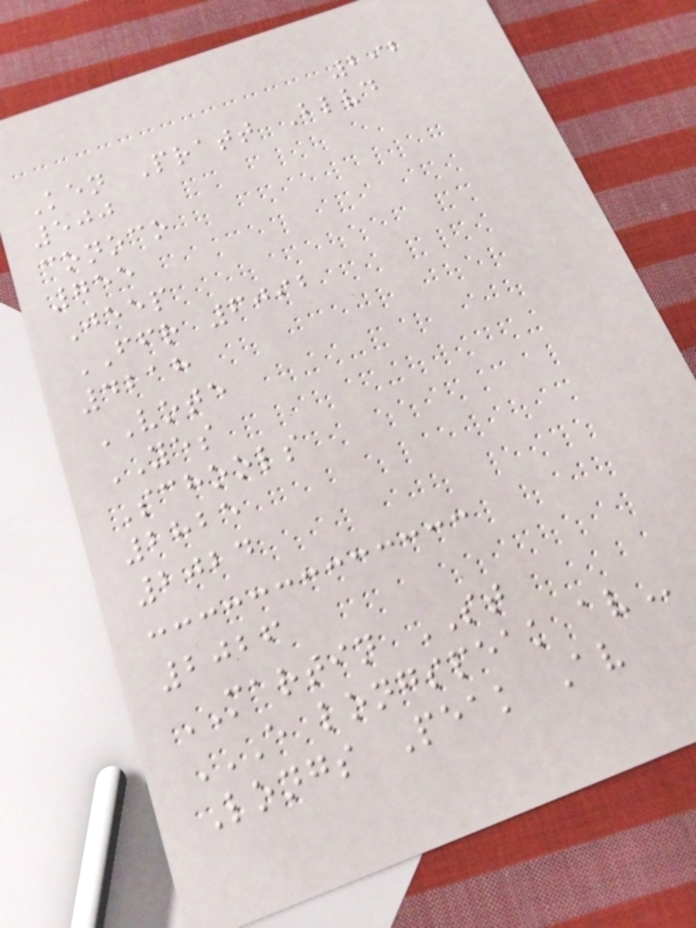292
Ken Pratt Blvd
500
conoco
755
Jeep
FFR 6092
4218
VOTE
YES
Schools
2825
2024
2026
MARTIN ST
E LONGSPEAK AV
Longs Peak Av
